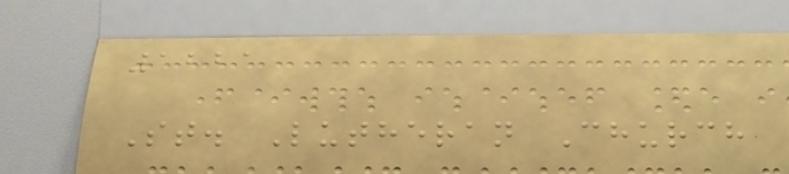1221
St. Lutheran Church
